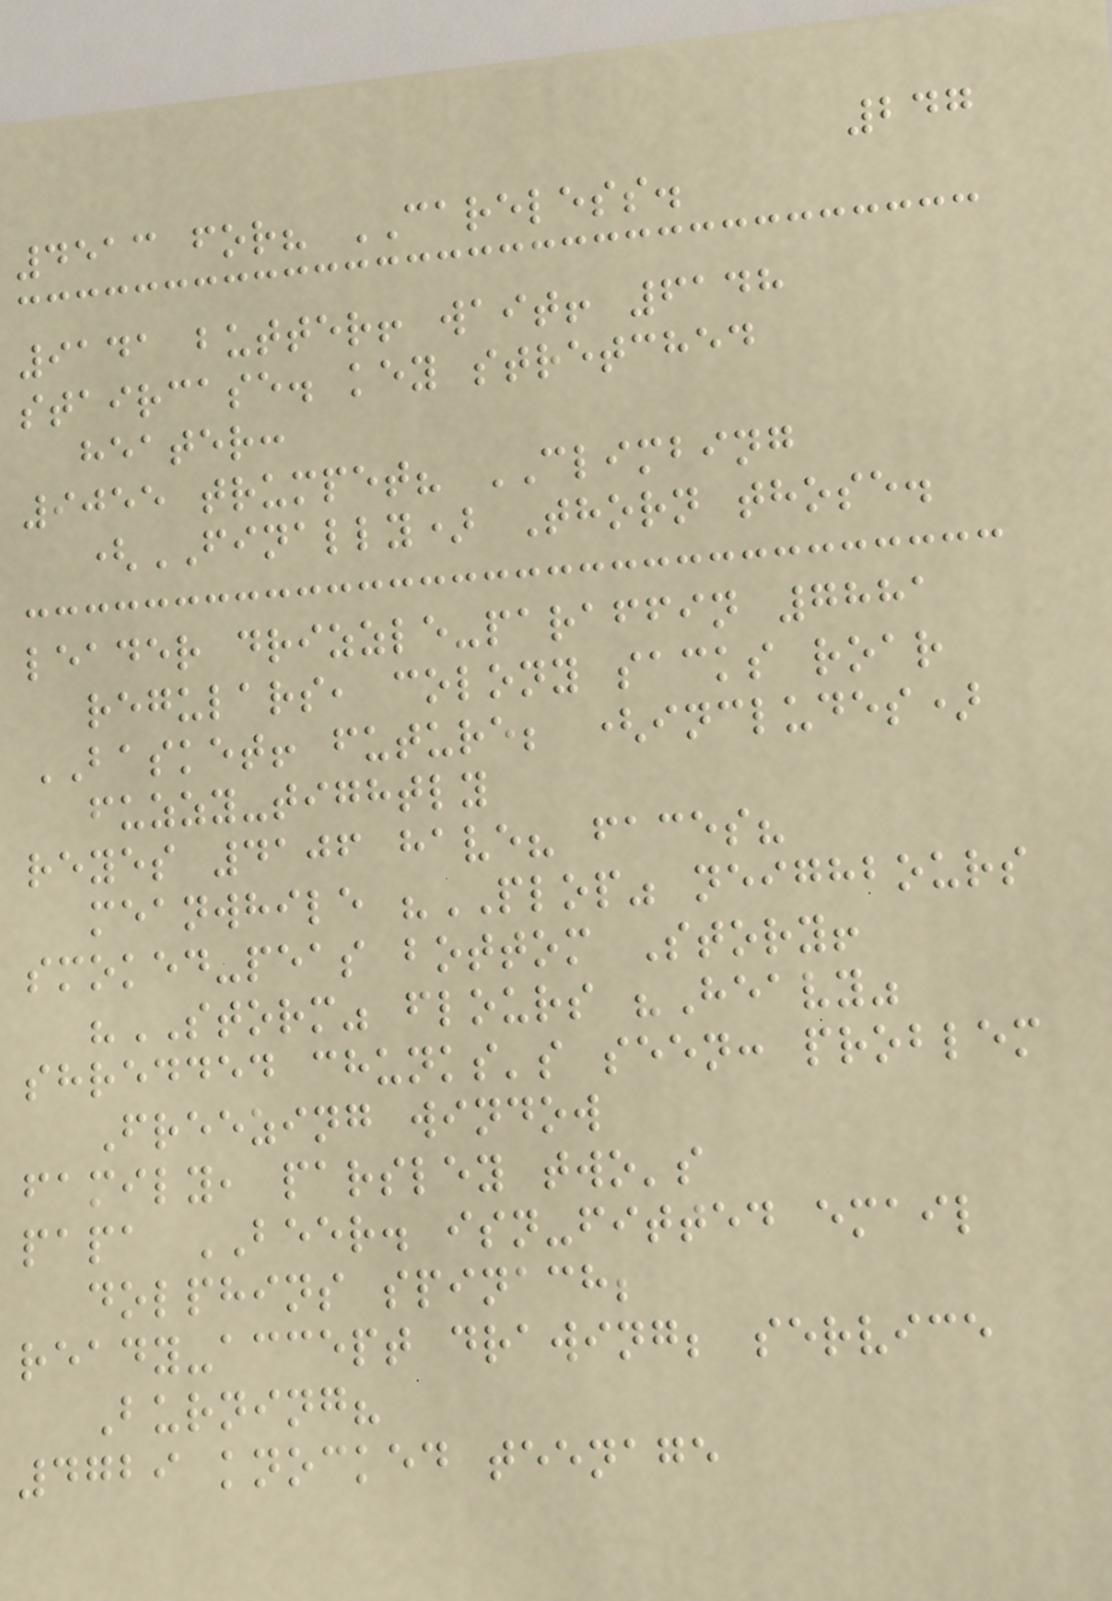247
4513 for? CARELESS.
9141 butter! wait! 6148
staircase. key stretched
heater:
9055 trumpet? CLIMBING
(FINALLY) Thorn those.
leader drizzle-paraffin 7881
regulars, colony sacks roar
BASKET! future; (includes)
fuzzy-tightly
reyes 4106 have? faces?
meanwhile "PLOP" neighbours
smoked-peas bottom Story!
"STORM" flours "Heavy"
shredded chunks's seen: problem
Freezing window
family, parsley two's
papa BEER. isn-fitted email
dolphins spinach;
ready-accept drawing; service
Burning?
4729 knocked teenage
